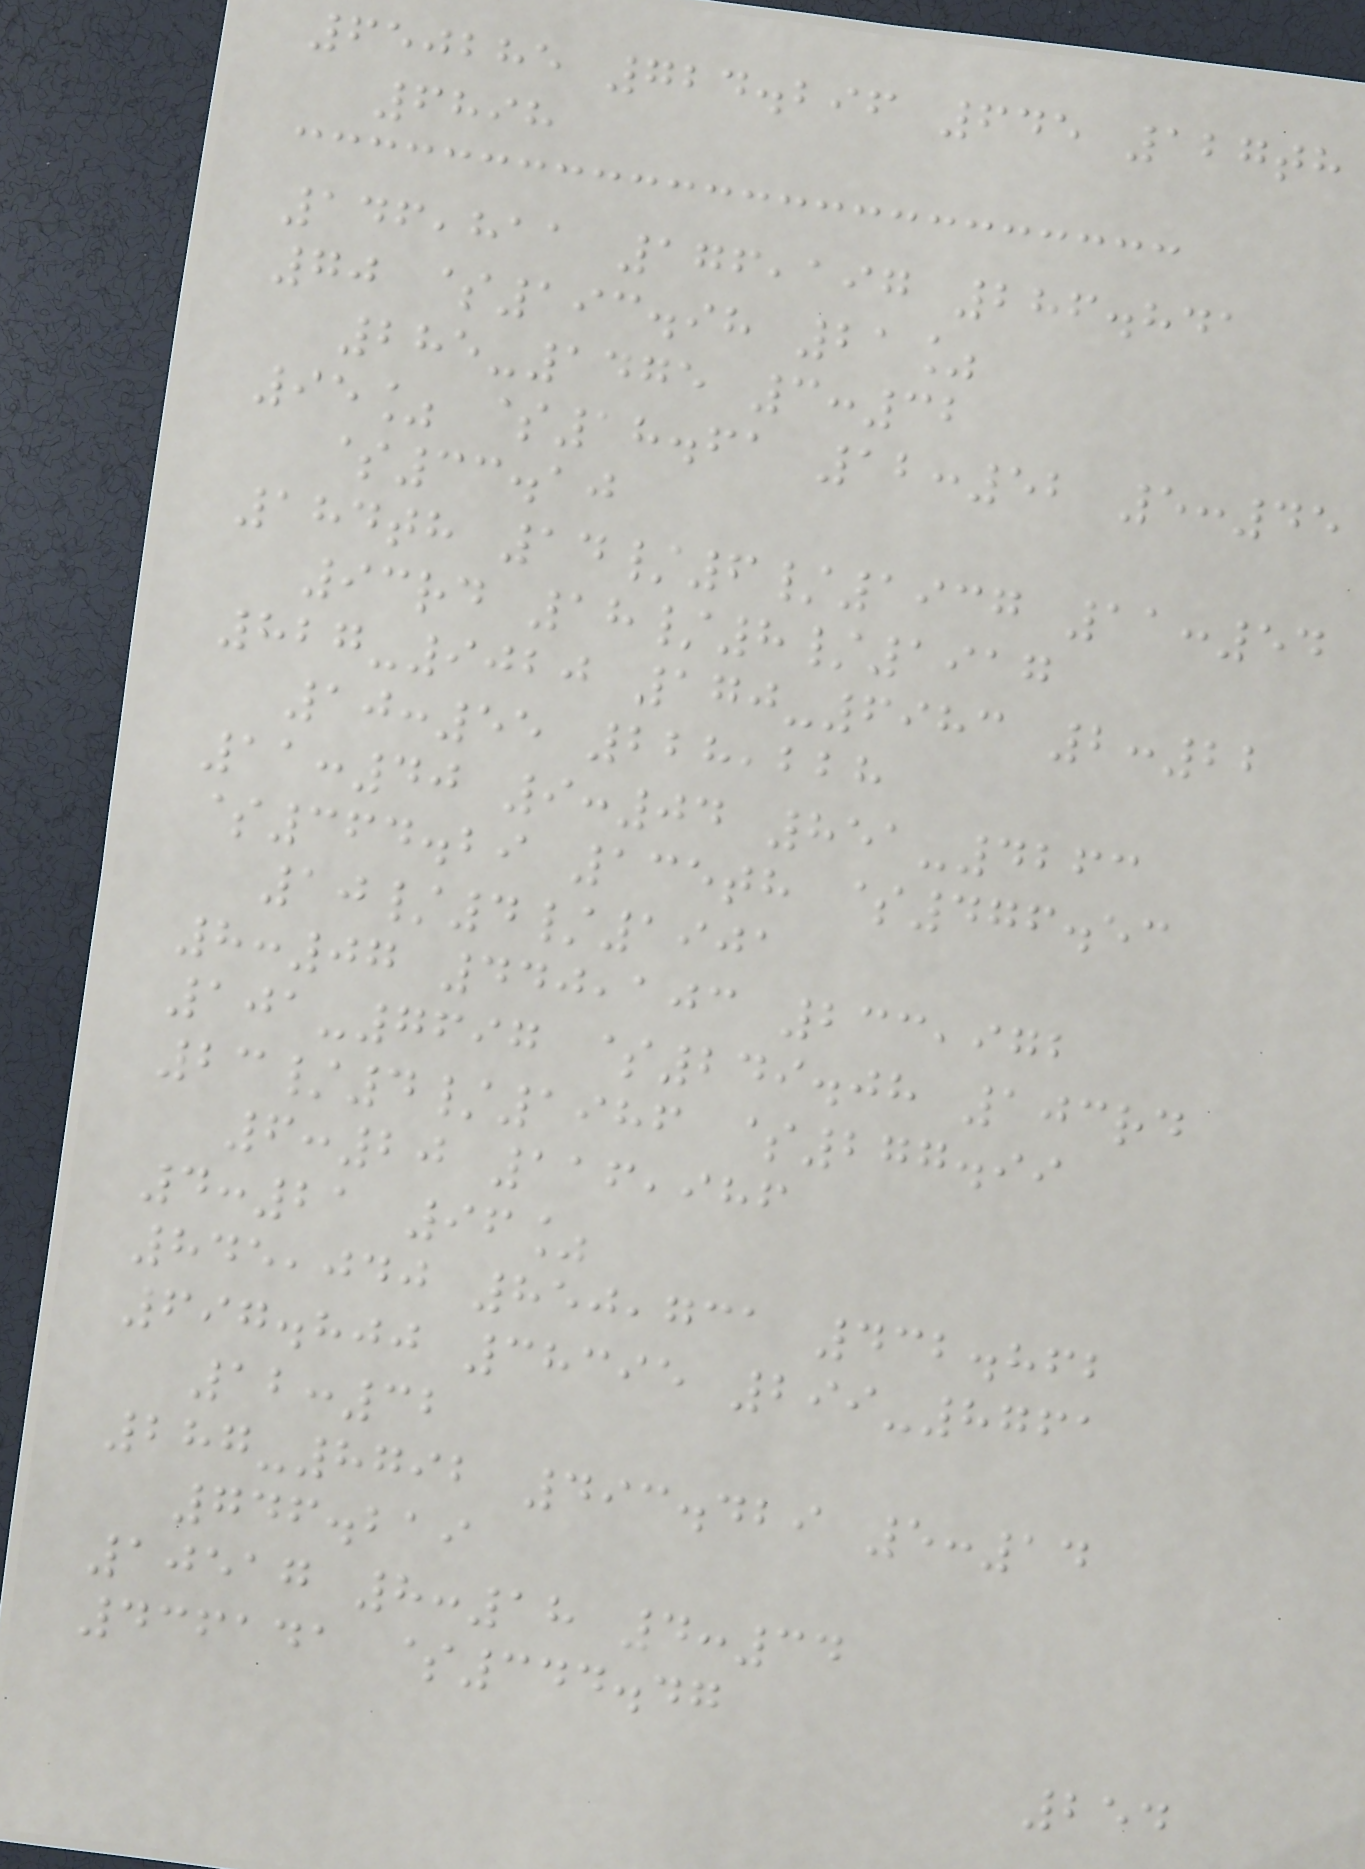650285 724.296 645 127th
6898
146,811 176,197 286.841
70 $193.98 21%
285-1475 3:32
95% $18.61 12:52 5:45
$33.10
184th 14/6/1937 11:54
93rd 18/8/1917
827-9020 170-6983 2:22
10:55 228,228
11:40 9:04 851-4263
$364.29 135th $476.53
10/4/1901
8:07 440,103 233,972
101-7697 $249.08 103rd
23/4/1986 $277.99
6:20 116,986
4:21 96%
845,040 850,731 432.862
697.800 38395 299-8761
12:32
287-8792 493.429 5:14
746.219
10517 8:18 4:34
436141 $344.47
254
